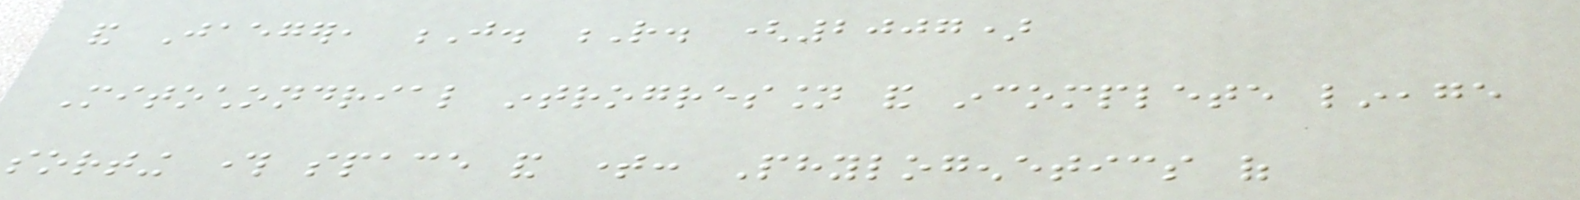and Jaeger, J. R. (2007)
Mitochondrial introgression and incomplete lineage
sorting through space and time: Phylogenetics of
